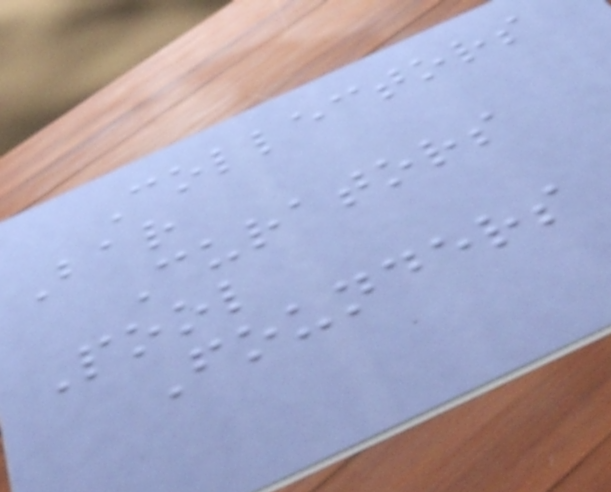Collectors
Bar
Curators
Pool
Founders
